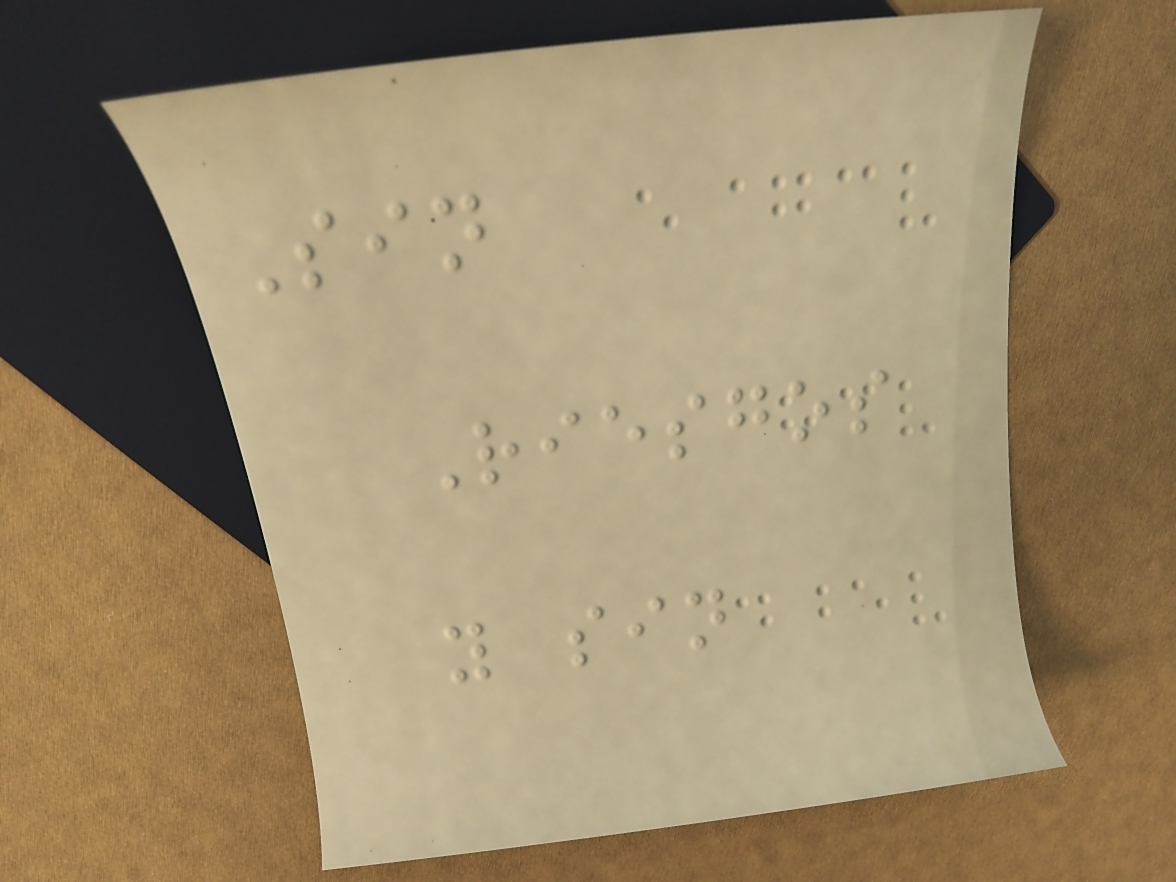Sin
Riesgos
y sin
